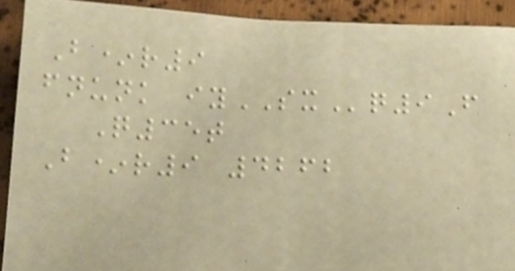B*r9
fnunk iySXq9F
Q35t
B*r9 4262
